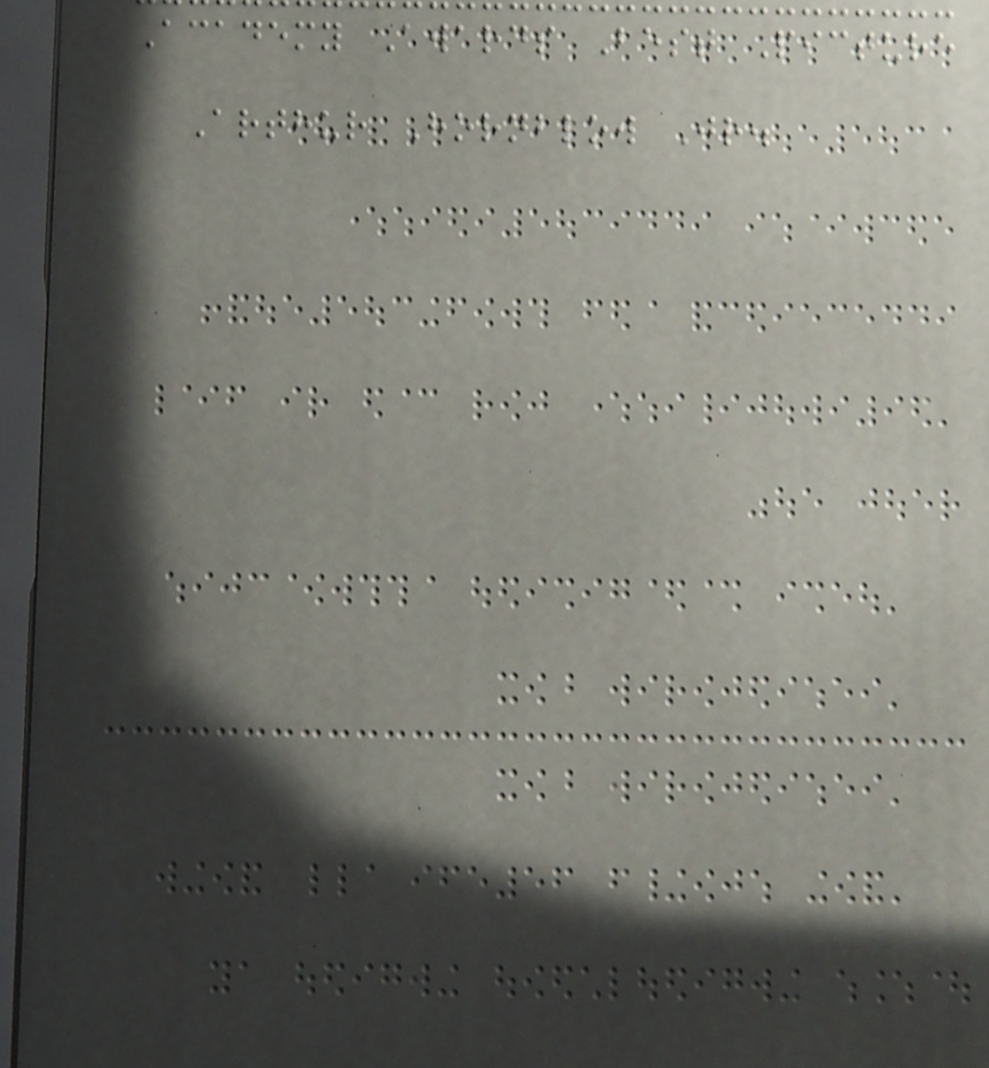Academy Awards Best Picture
Arthur Hornblow Jr.
